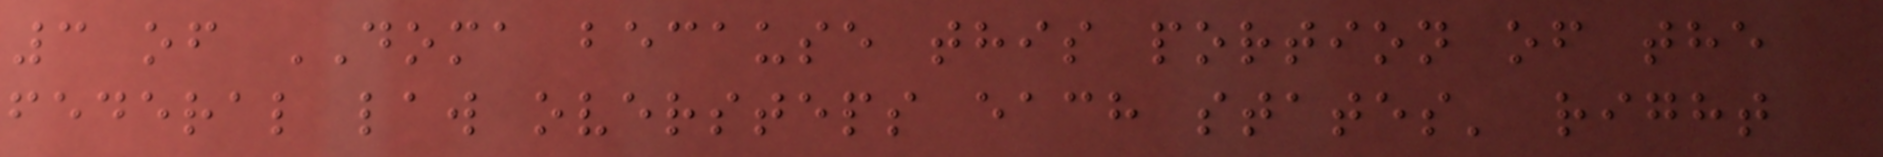3 of DOMA because this portion of the
federal law oversteps each states' right
